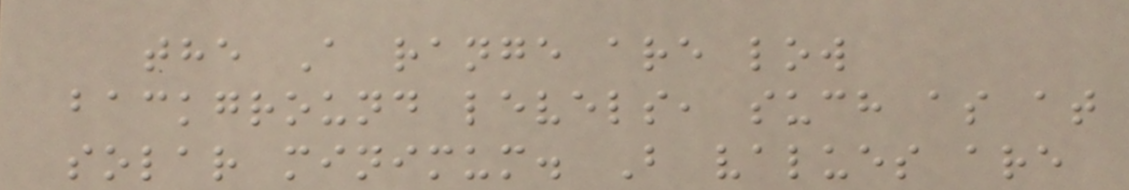the A range are low
background levels, such as at
solar minimum. B values are
